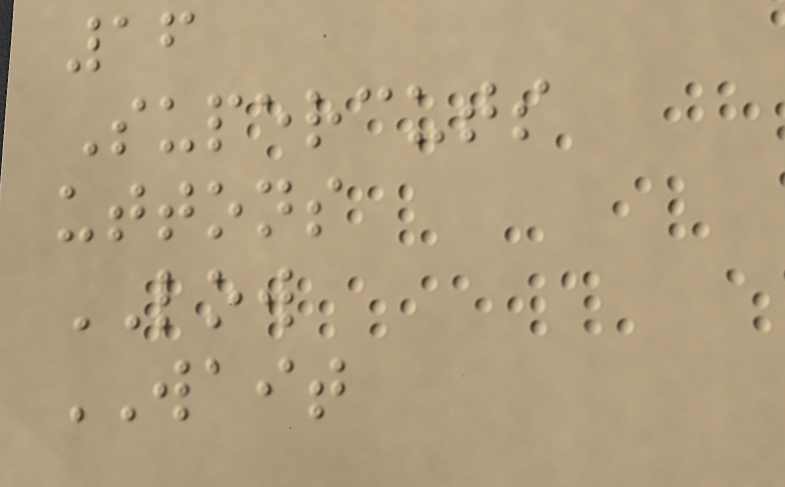16
Supercuts
uttons
LOW
WAIT
